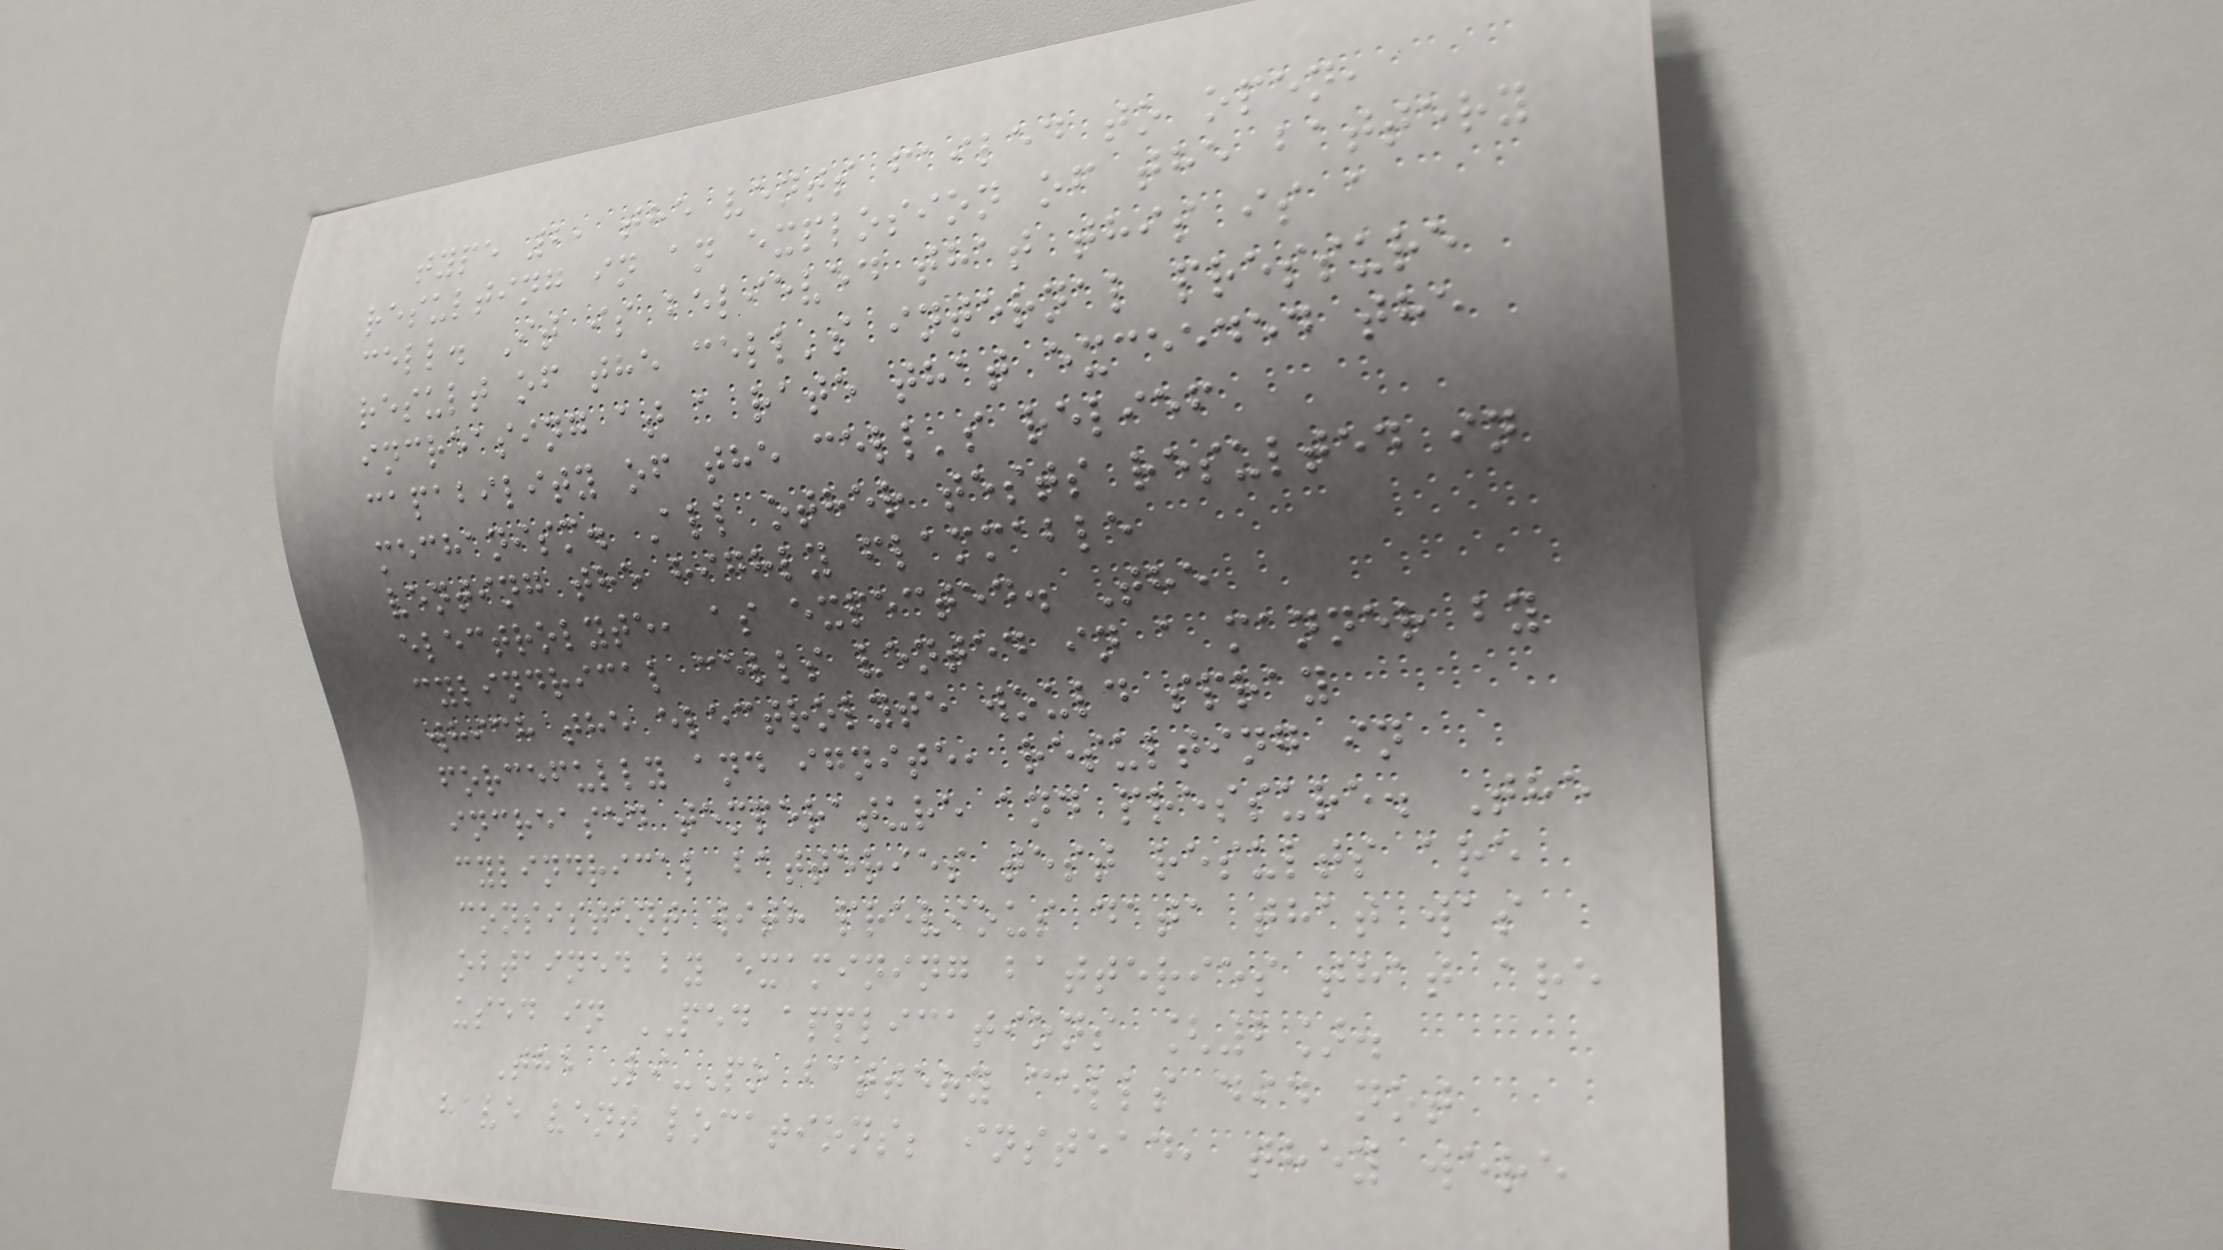type 2, the vents failed to open,
resulting in an explosion of the battery
cell. It is believed that this is a
result of the cell's internal pressure
increasing at a rate that exceeded the
capability of the cell's relief
mechanism. All other tests resulted in
venting the highly flammable
electrolyte, as expected. The
cylindrical cells vented in a manner by
which the electrolyte would spray
forcefully and ignite, resulting in
increased temperature and pressure. The
cylindrical batteries test results are
consistent with previous data that was
obtained by examining batteries that are
used in PED applications [2].
The Li-Po battery cells did not
have vent locations; instead, they were
